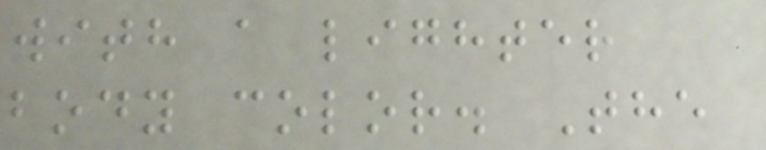with a lighter
body color. The
